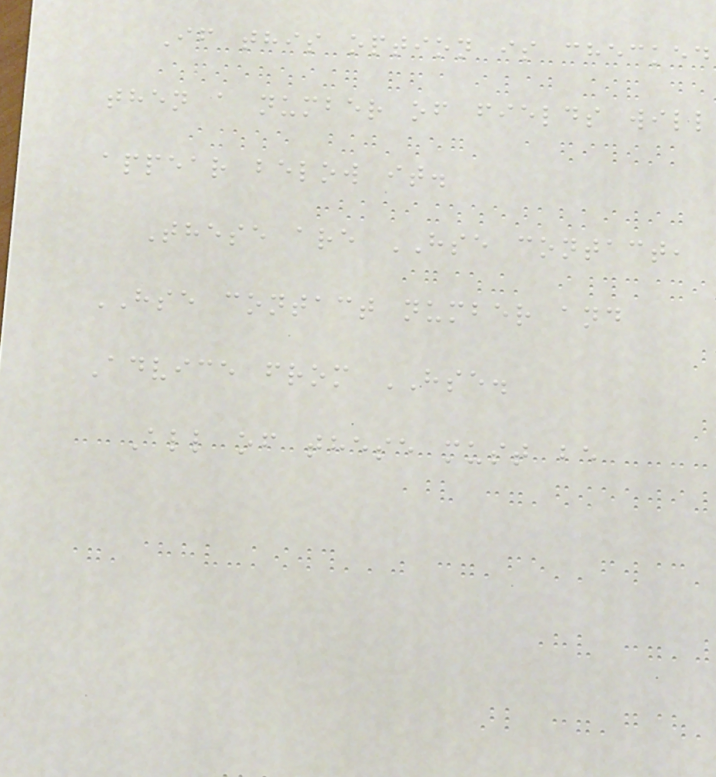If this option is checked
then a number of fields will
appear below it.
These are HSE contact,
HSE contact number and
Advice from HSE.
All of these must be
